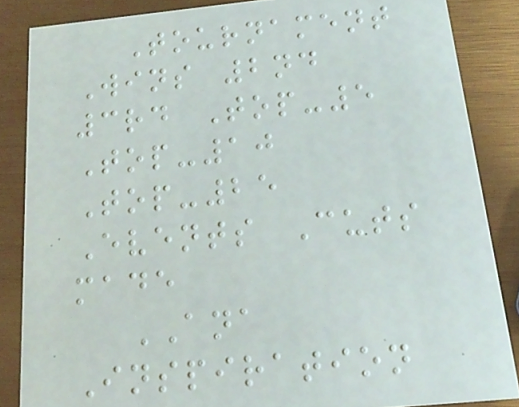Tournament
Wins 2nd
3rd Top-5
Top-10
Top-25
Events Cuts
made
ANA
Inspiration
